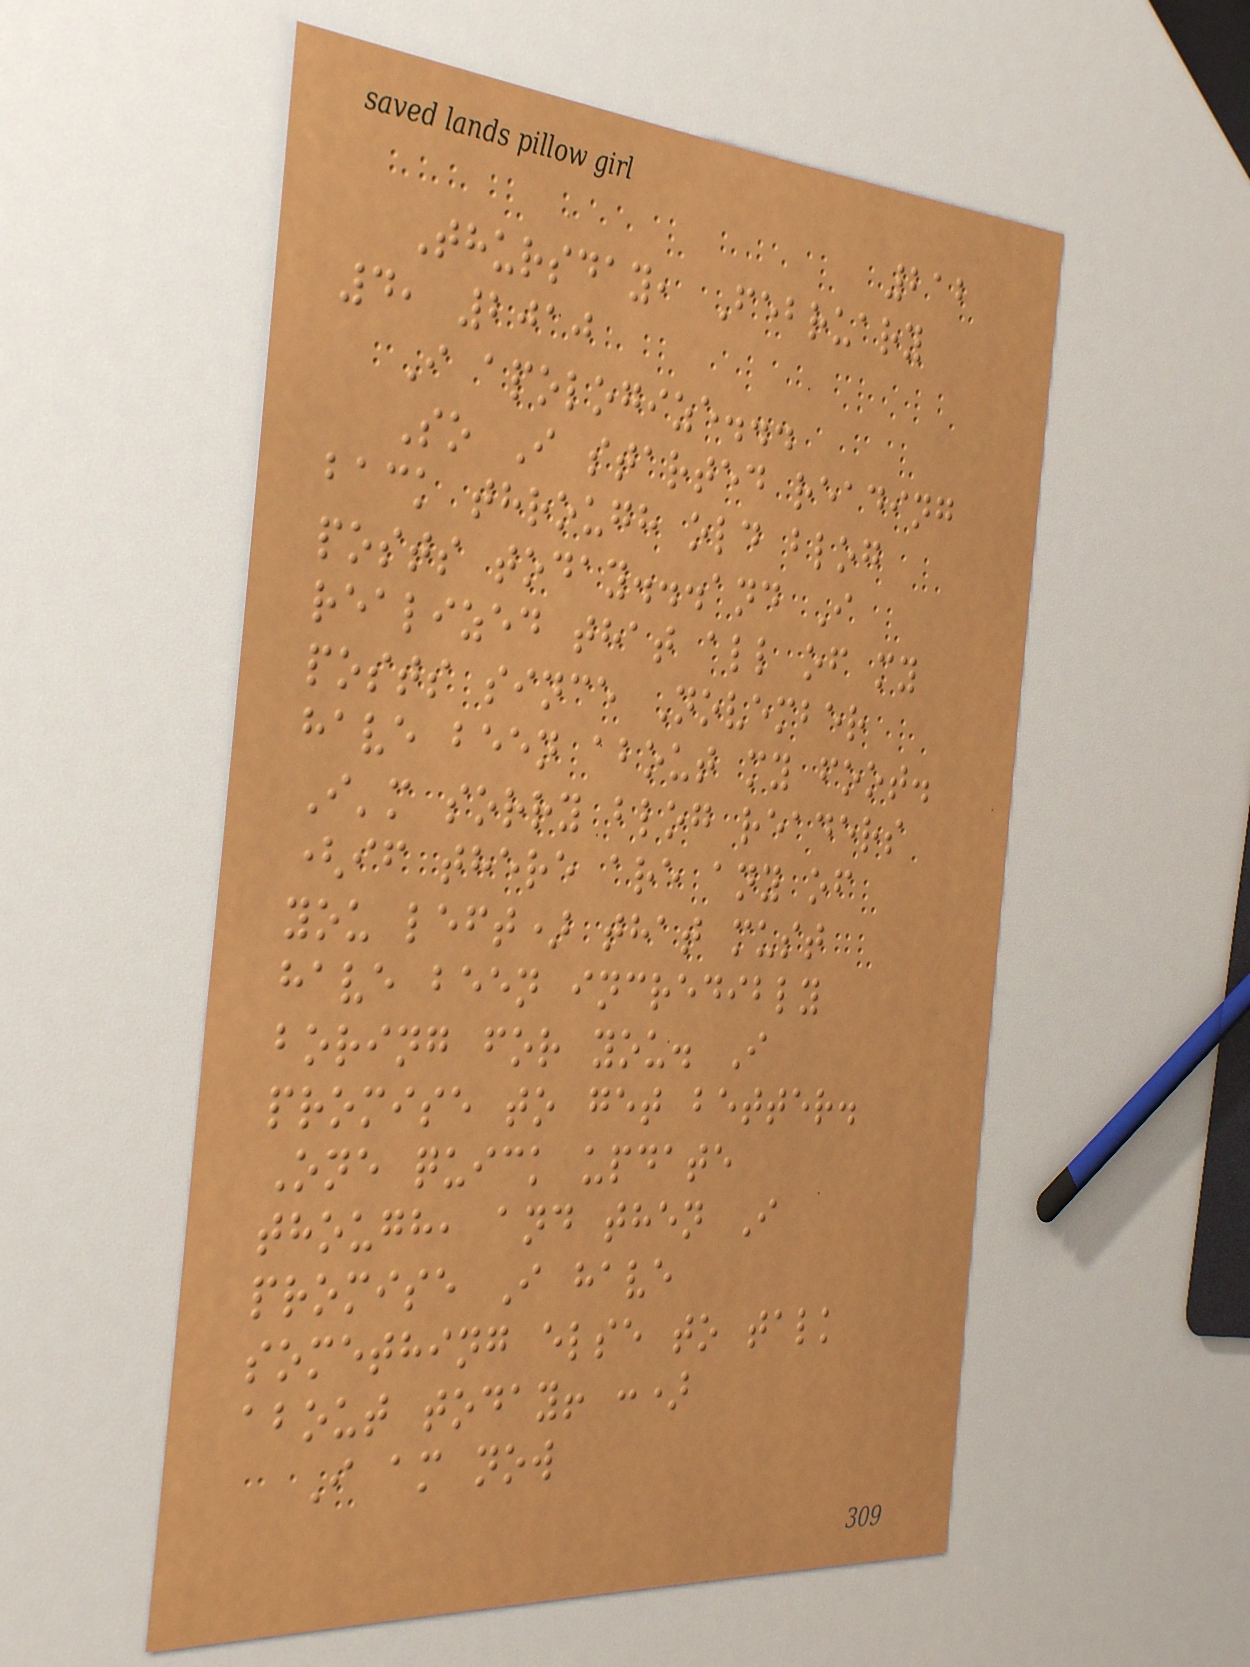212
Thursday, February
4, 2010
I apologize...
So I started reading
back through old blog
posts today...and I
realized that all of my
posts since November
have been about my foot.
I'm sorry blog readers
(if there are any of
you left) that must
have been incredibly
boring for you. I
promise to get better.
One quick update
though, and then I
promise I have
something else to talk
about today! :)
I am now
